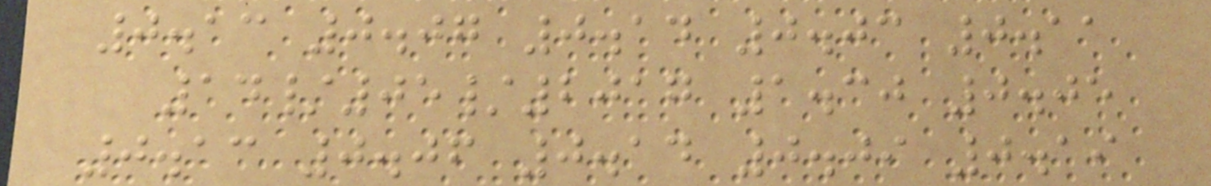0.13 0.07 0.14 0.03 0.11
14/05/2017 1.30 0.05
0.13 0.06 0.14 0.09 0.19
